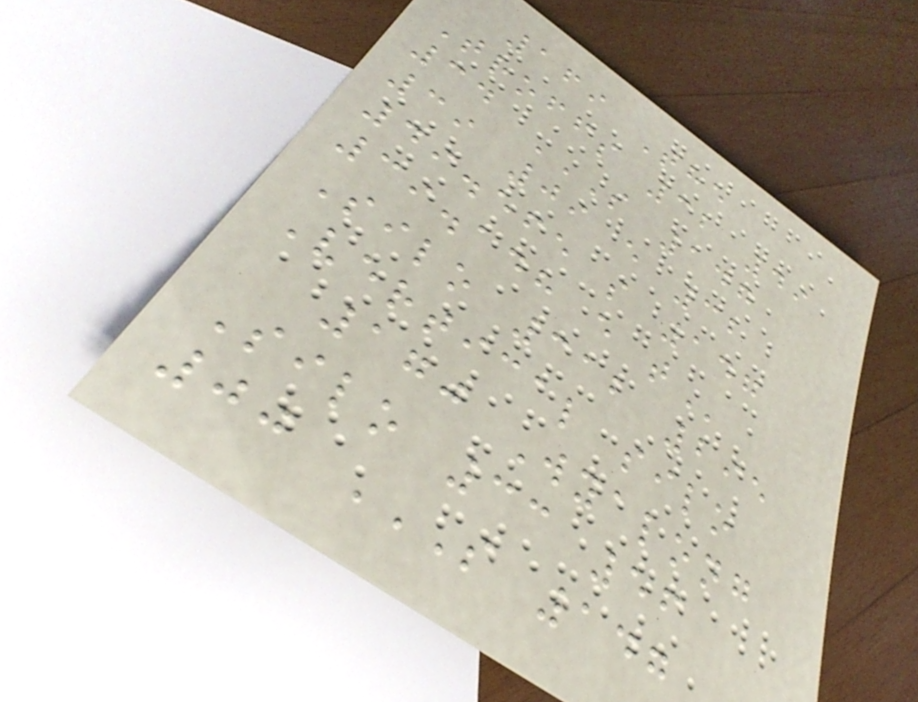169 The
Troffs 32 49
34 S 147
39 09 E 32
49.565 S 147
39.148 E T
Silo 312 295
Vertical silo
170 Wyalong
Silo 33 56
00 S 147
